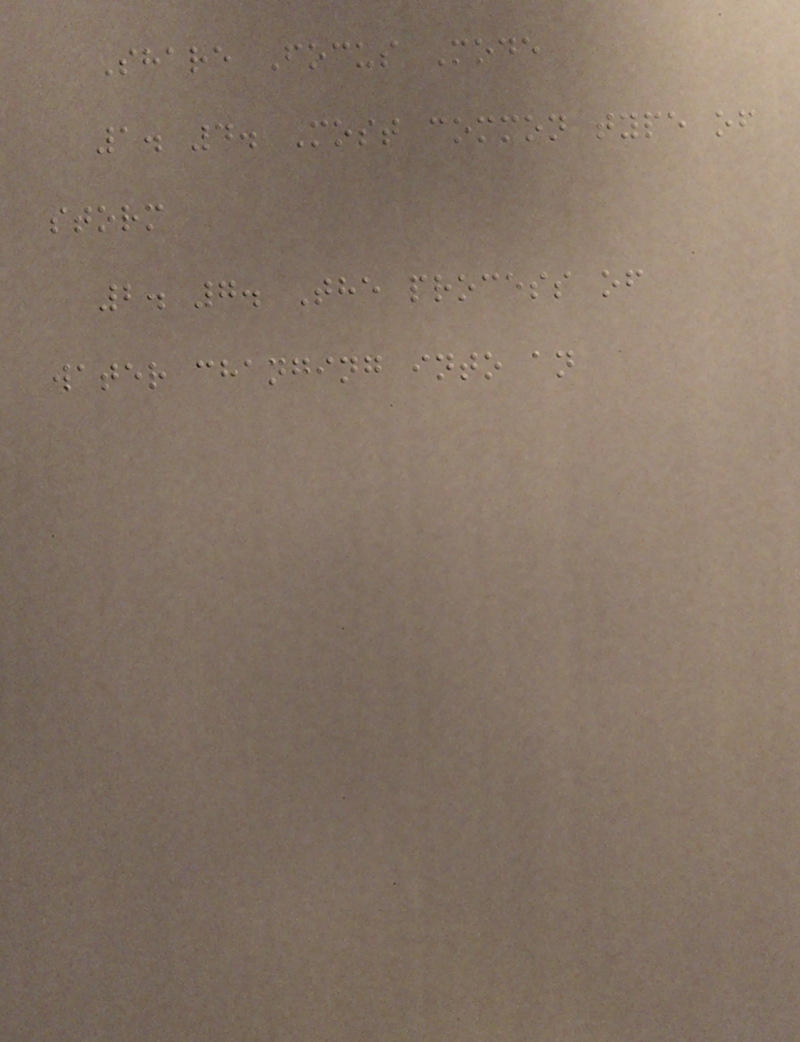Share Focus Mode
1. 4. Most common type of
storm
2. 7. The process of
water changing into an
